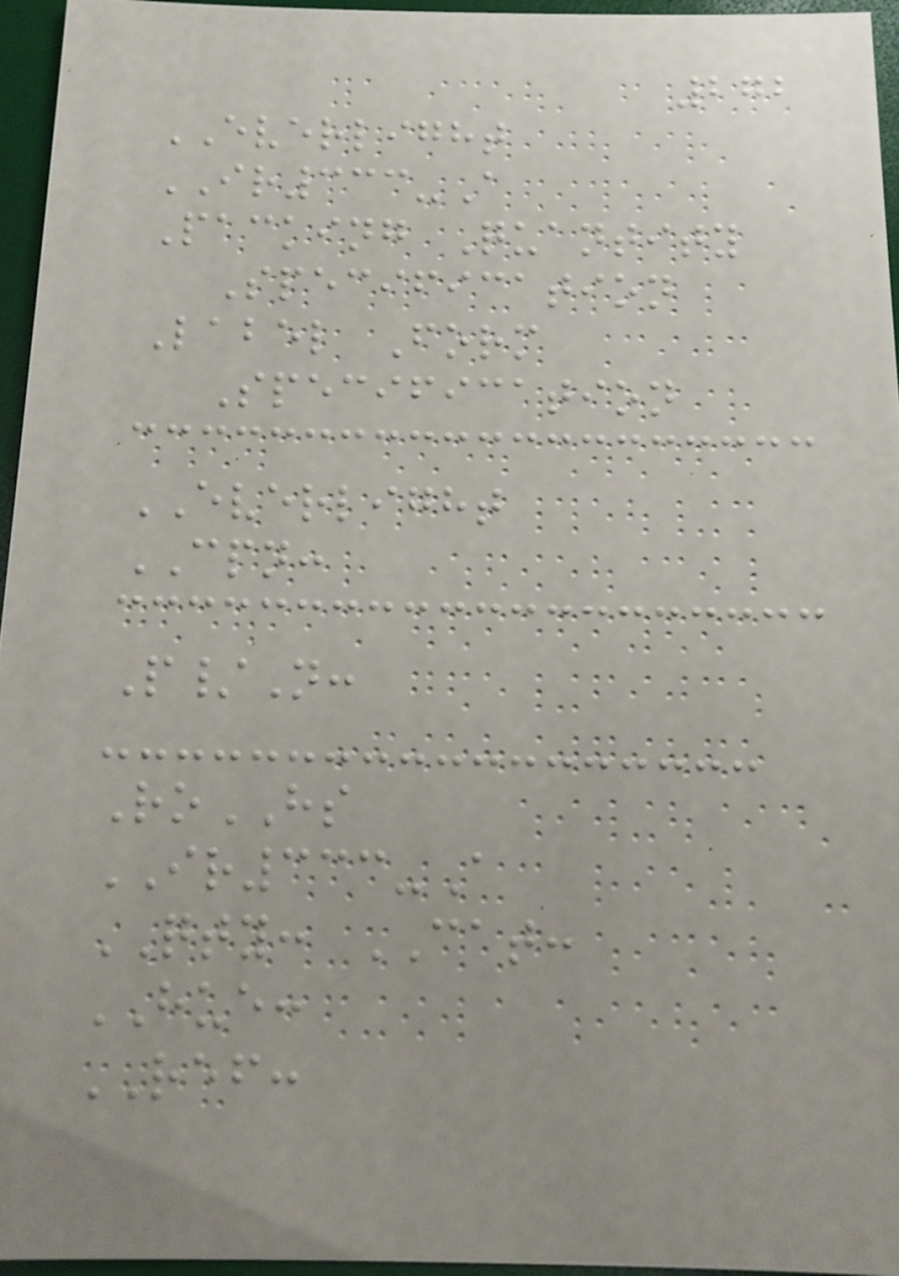272
EVERLIGHT
IR333-A
Packing Quantity
Specification
Label Form
Specification
EVERLIGHT
CPN:
P/N:
RoHS
IR333-A
QTY: CAT:
HUE:
REF:
